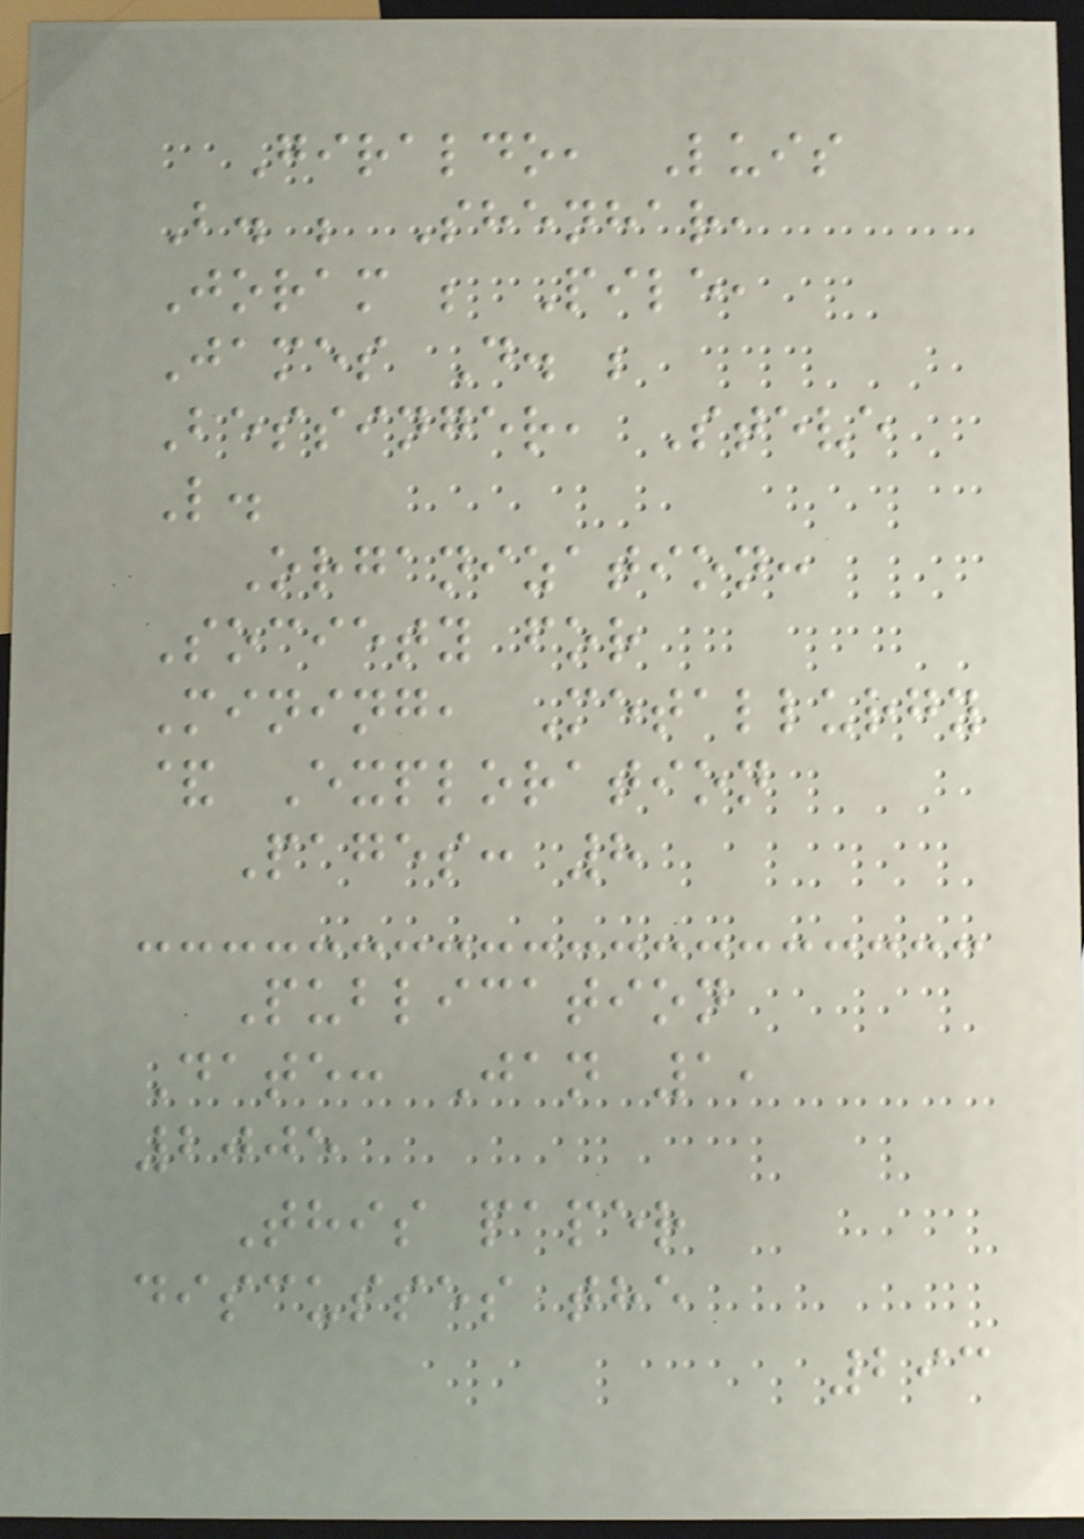Giraldo, Luis
B. ; Shenhar,
Joram ; Pile,
James D. ;
Bessinger, Steve
L.
Organization:
Society for
Mining, Metallurgy
& Exploration
Pages: 8
Publication
Date: Jan 1,
2005
This paper
discusses the
293
